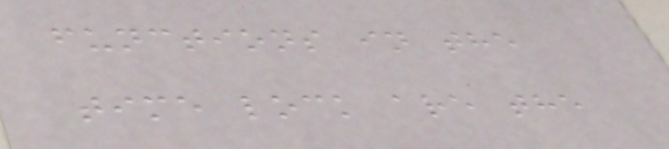functions in the
time lock are the
